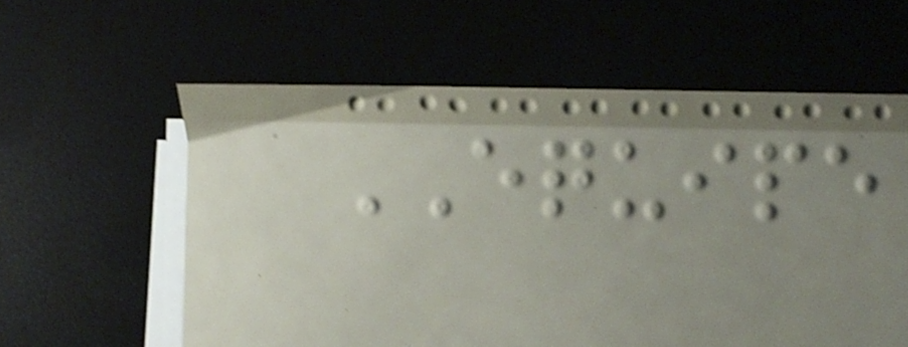EQUIPE
